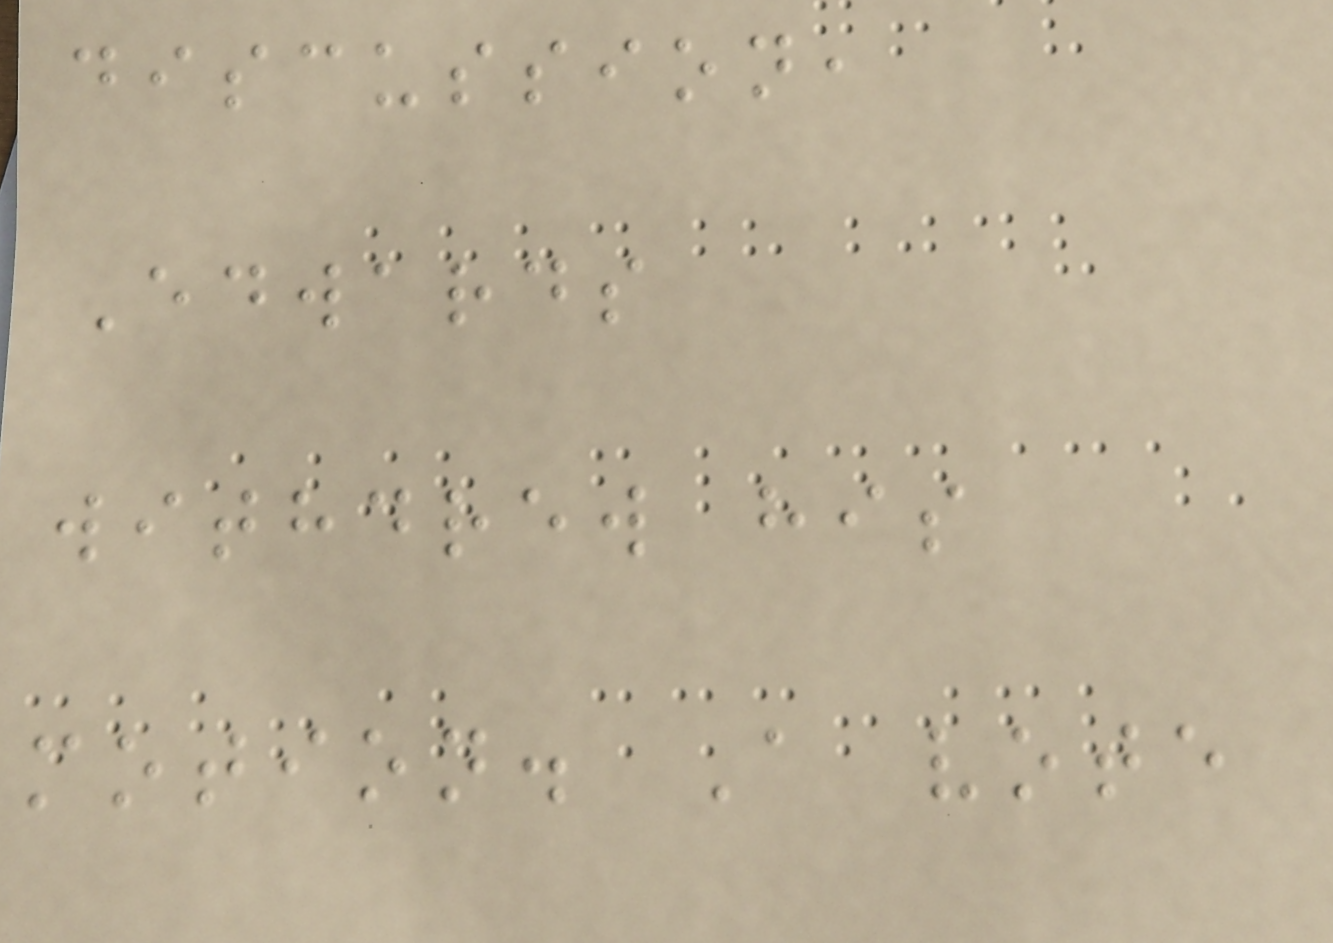discussion,
Edwards
withdrew his
motion. A vote
